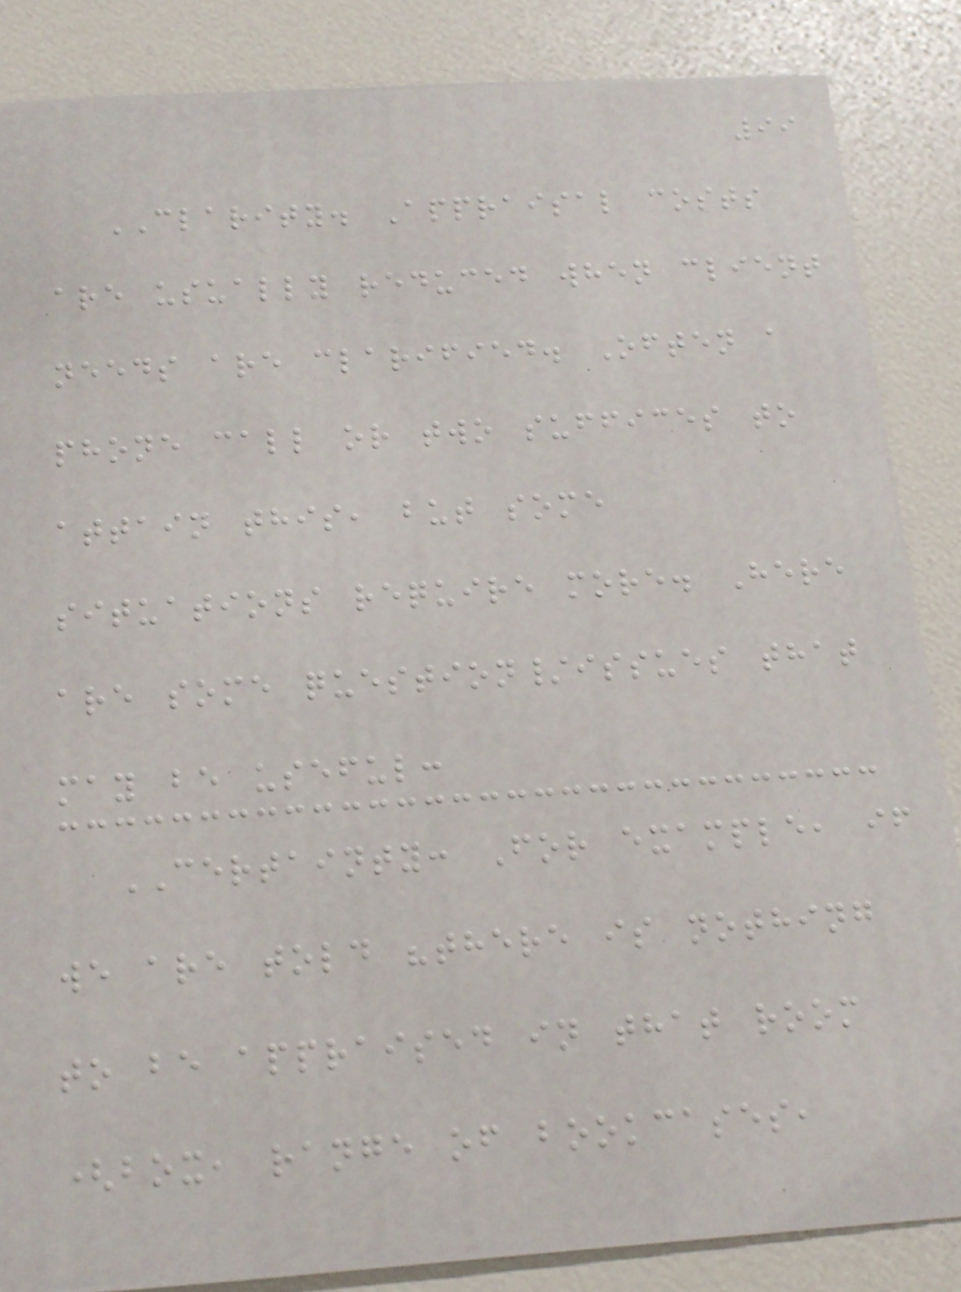99
CLARITY. Appraisal costs
are usually reduced when client
needs are clarified. Often a
phone call or two suffices to
attain this, but some
situations require more. Here
are some question/issues that
may be useful:
CERTAINTY: For example, if
we are told "there is nothing
to be appraised in that room
(box, range of bookcases,
